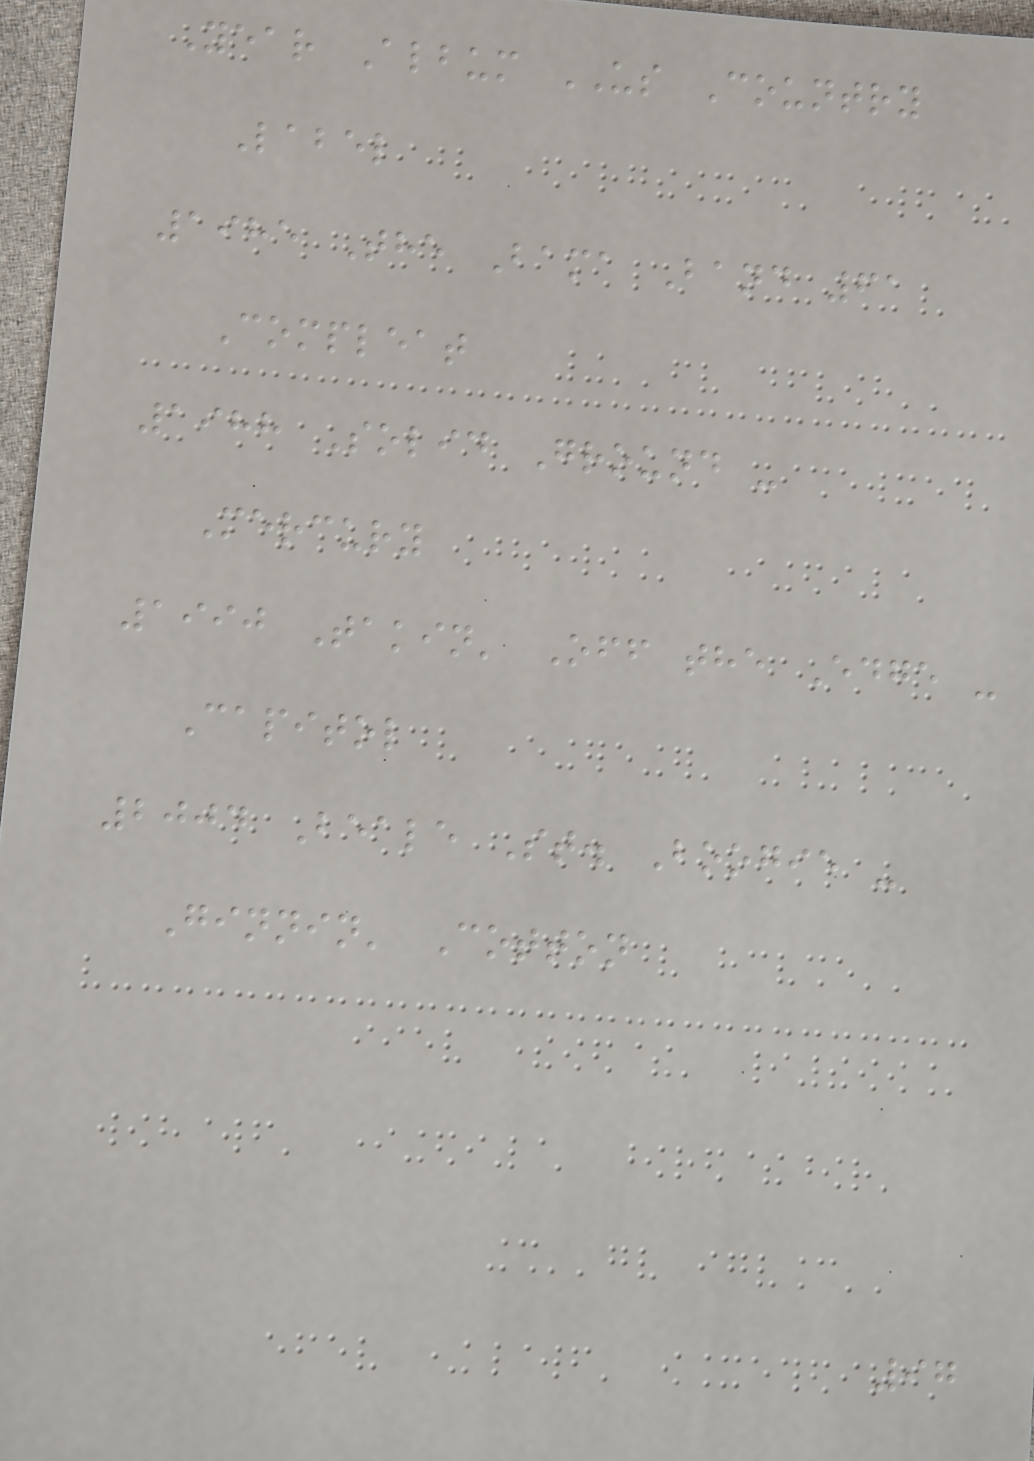Year Album US Country
Label
1985 The Bama Band 61
Compleat
1988 Solid Ground -
Mercury
1990 Takin' Off the Edge -
Capitol
2004 Beale St. Boogie -
Ginnin' Cotton
97
